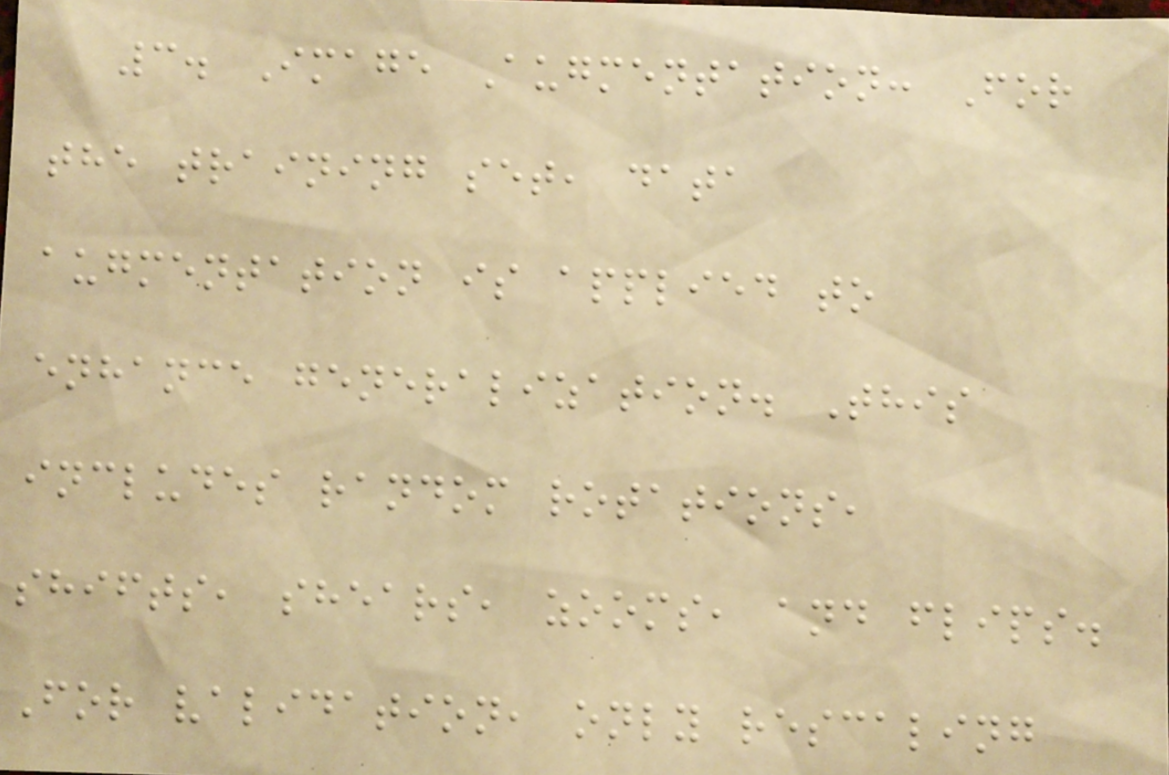3. Image Augmentation: For
the training set, data
augmentation is applied to
enhance generalization. This
includes random rotations,
shifts, shears, zooms, and flips.
For validation, only rescaling
